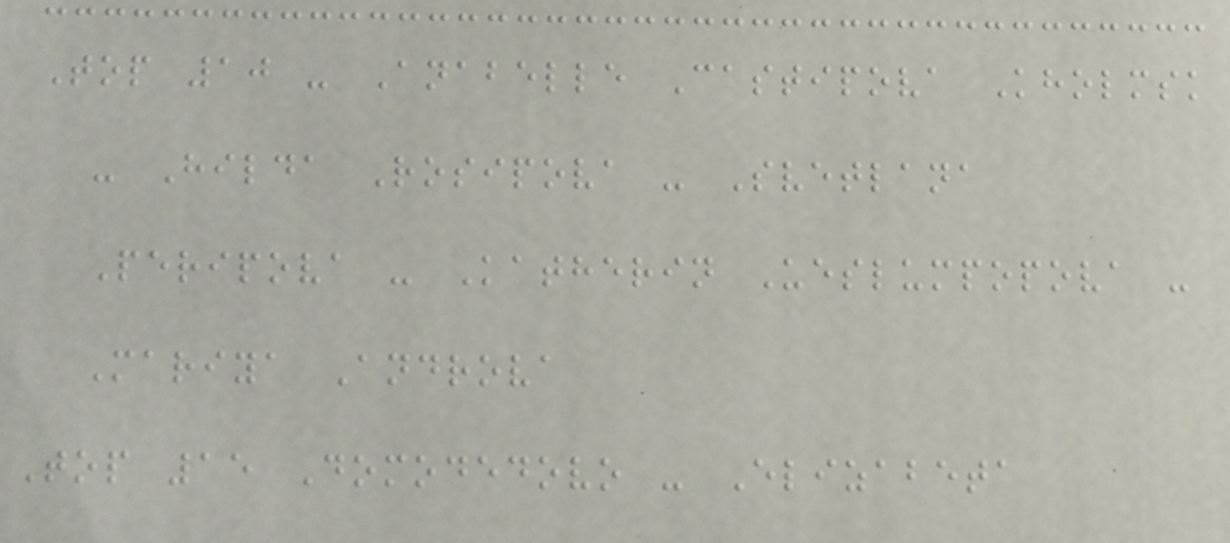Top 10 - Anabelle Castipova Kholmsk
- Hilda Rosipova - Svetlana
Peripova - Katherin Ueslumpopova -
Mariya Androva
Top 15 Domodedovo - Elizabeta
